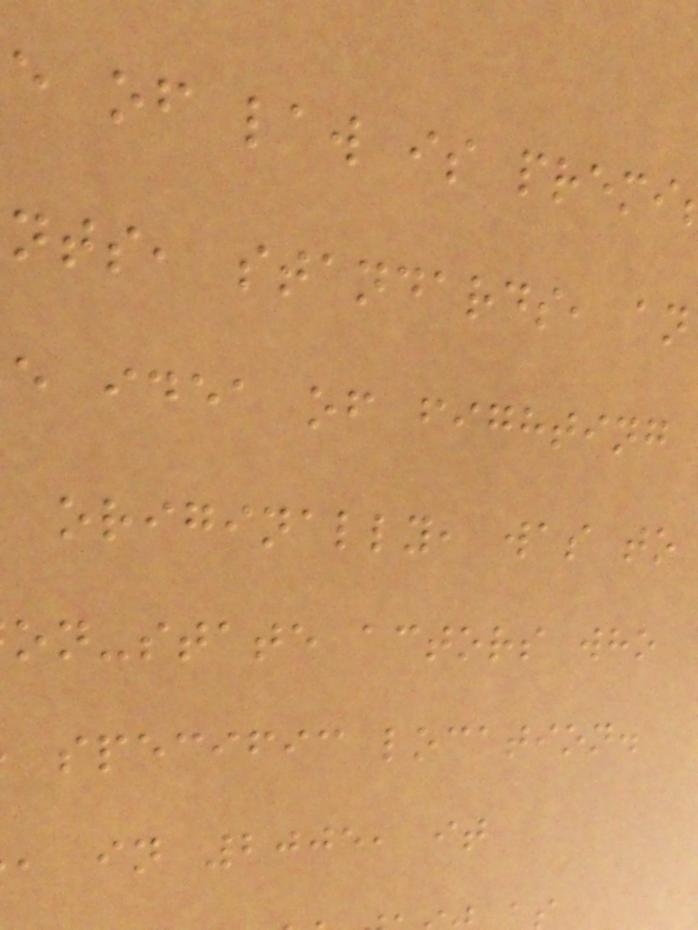e of law is premi
nts, standards, an
e idea of fighting
originally, was to
on-state actors who
specific location.
, in 2005, it
